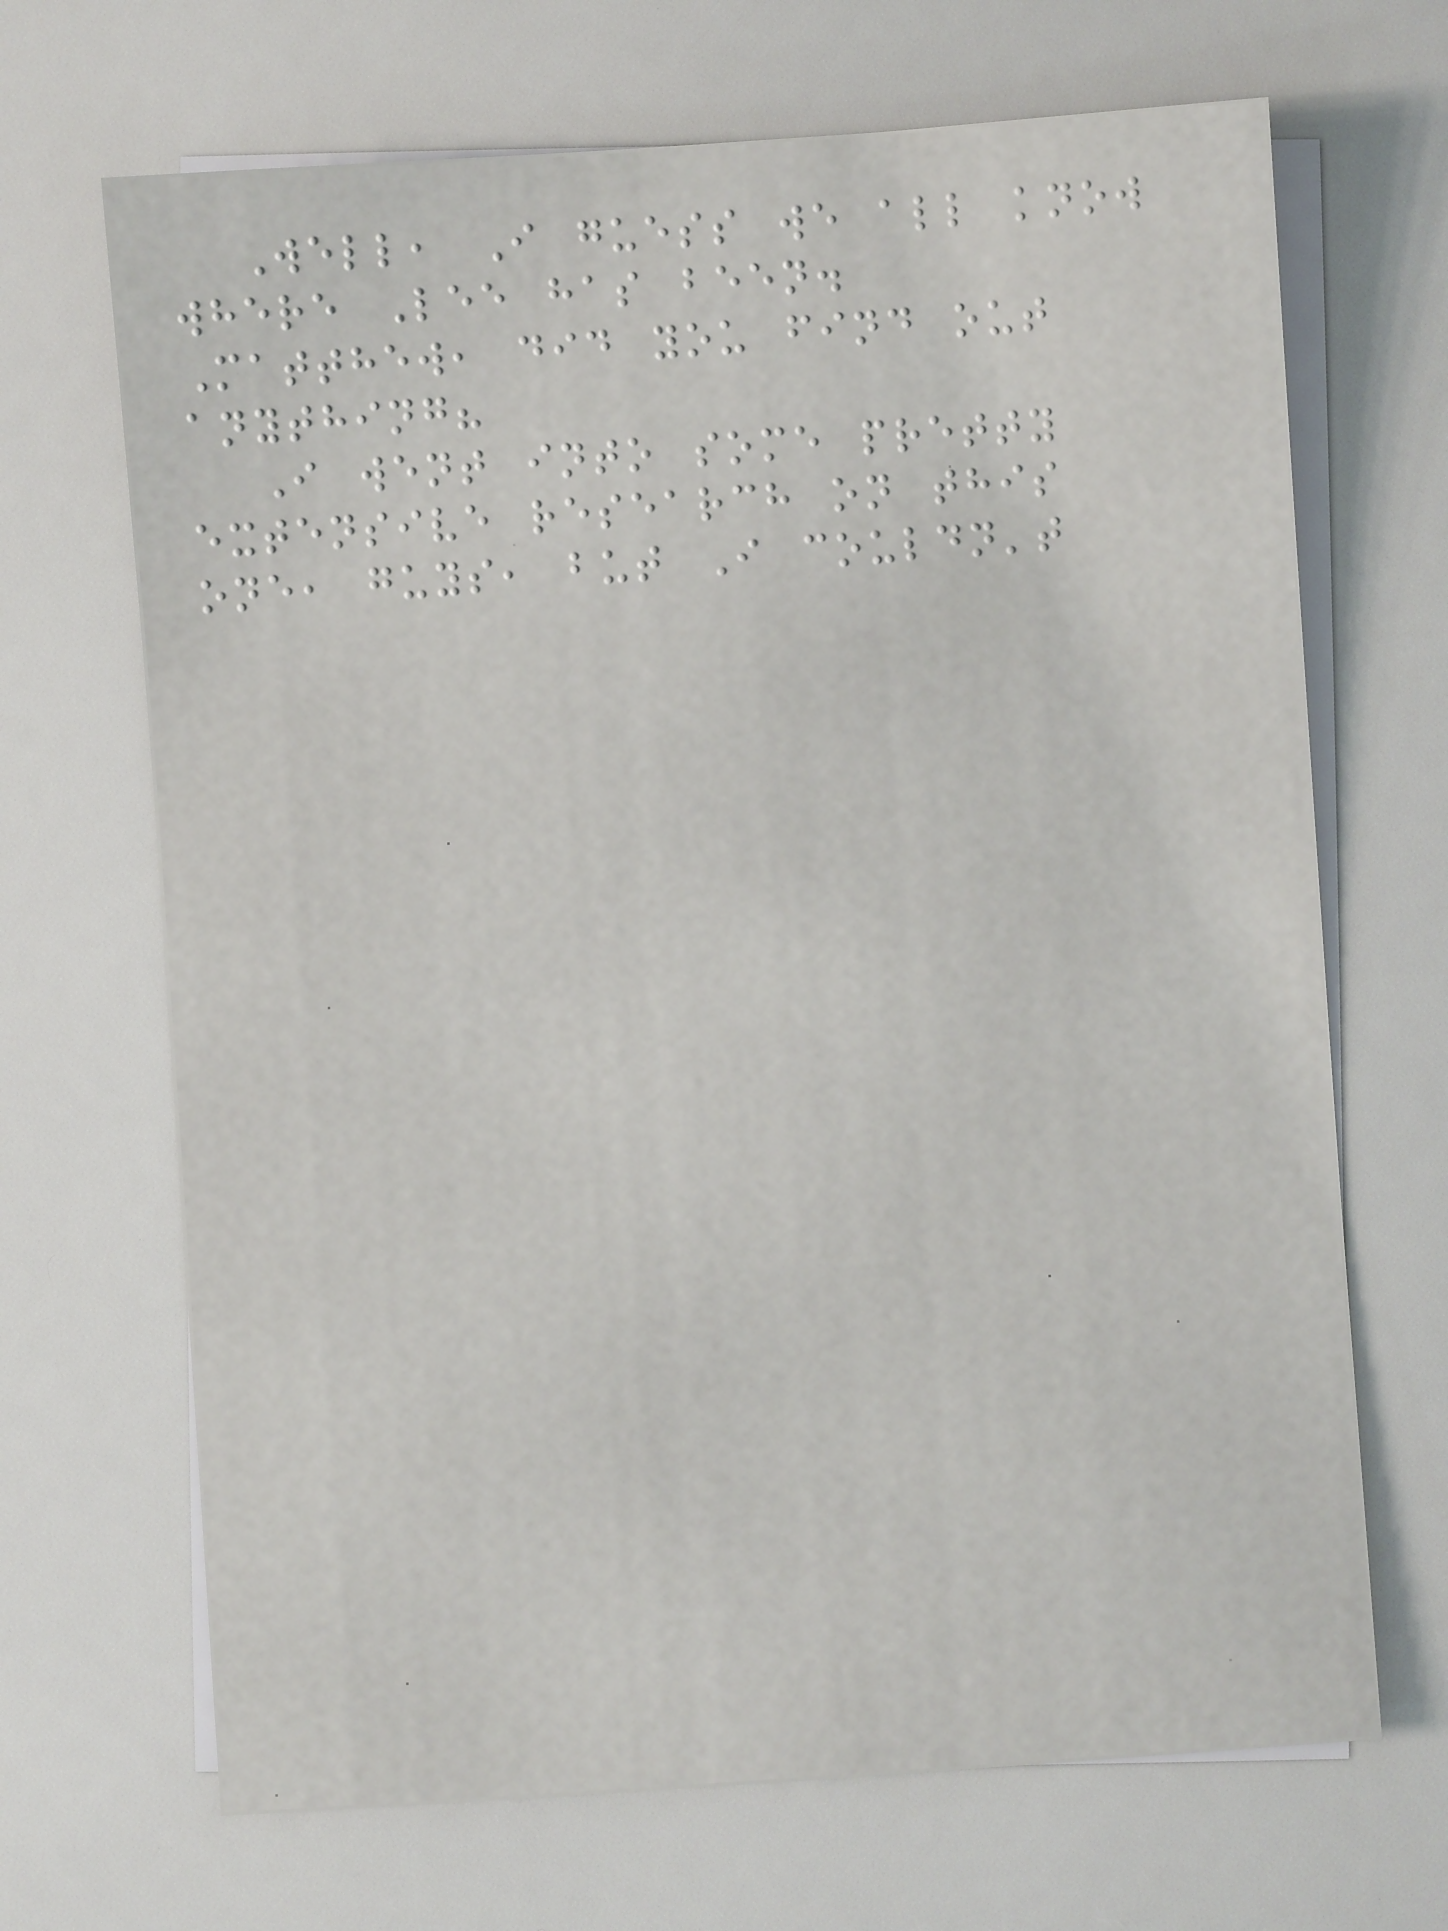Well, I guess we all know
where Lee has been.
Matthew, did you find out
anything?
I went into some pretty
extensive research on this
one, guys, but I couldn't
